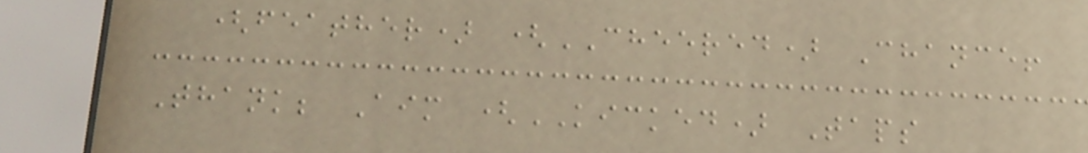(feather) (CHEERED) Chance!
Thank; Aim (KICKED) Taps
